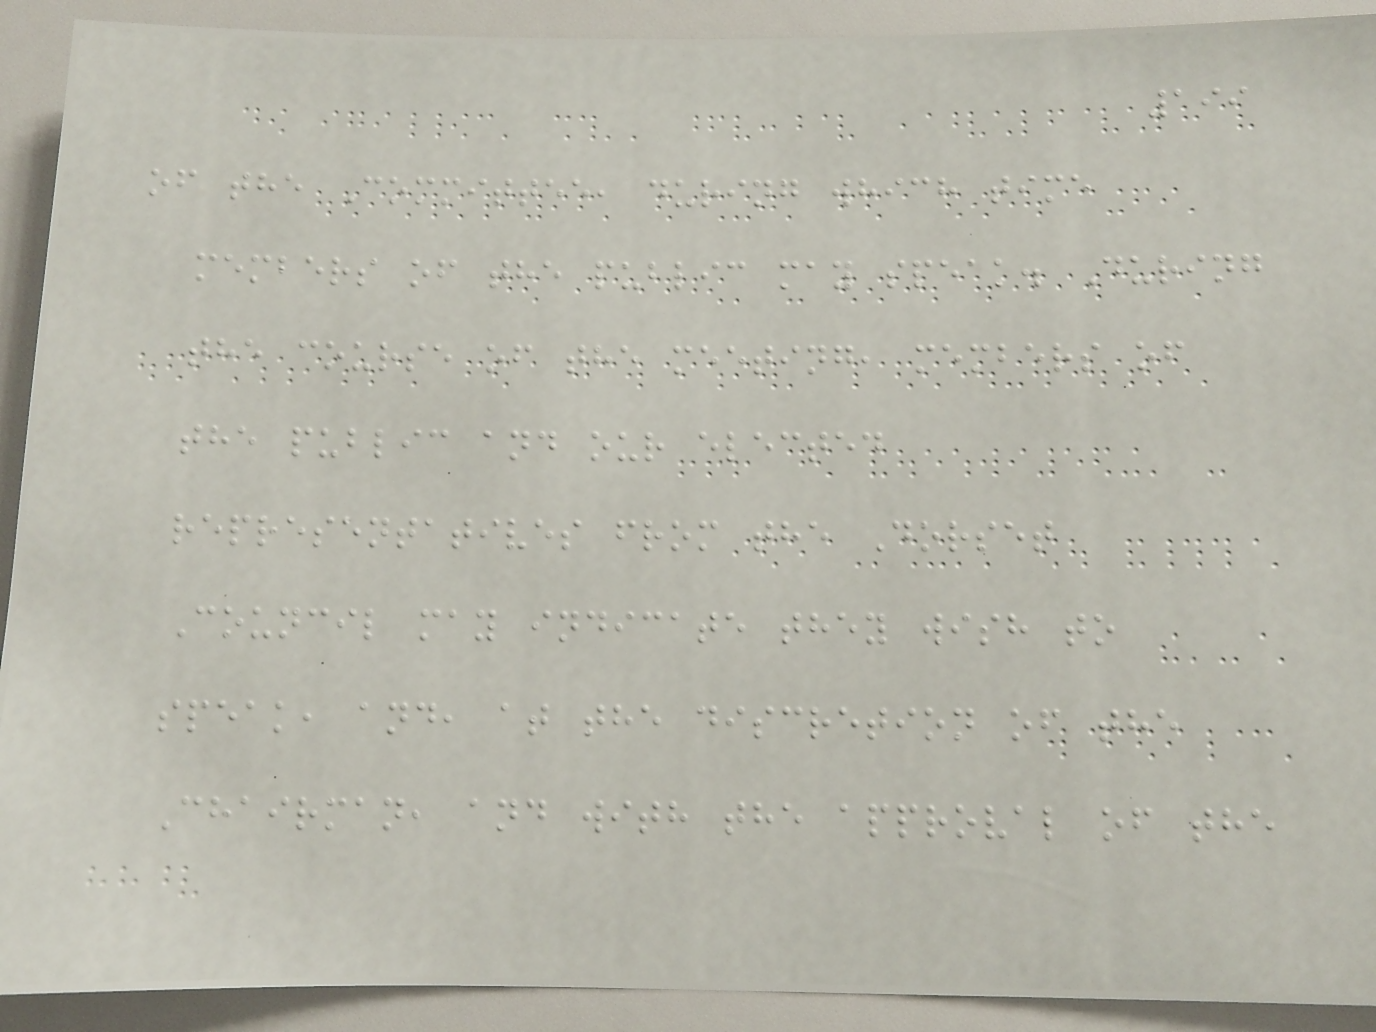199
of the Committee, during which time
members of the public may speak. During
the course of the meeting, members of
the public and our elected
representatives from the Dorset
Council may indicate they wish to
speak, and, at the discretion of the
Chairman, and with the approval of the
